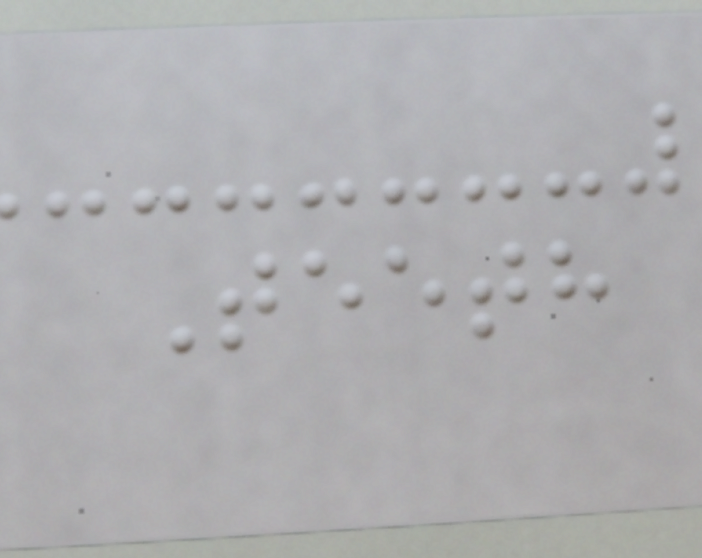Teeth
